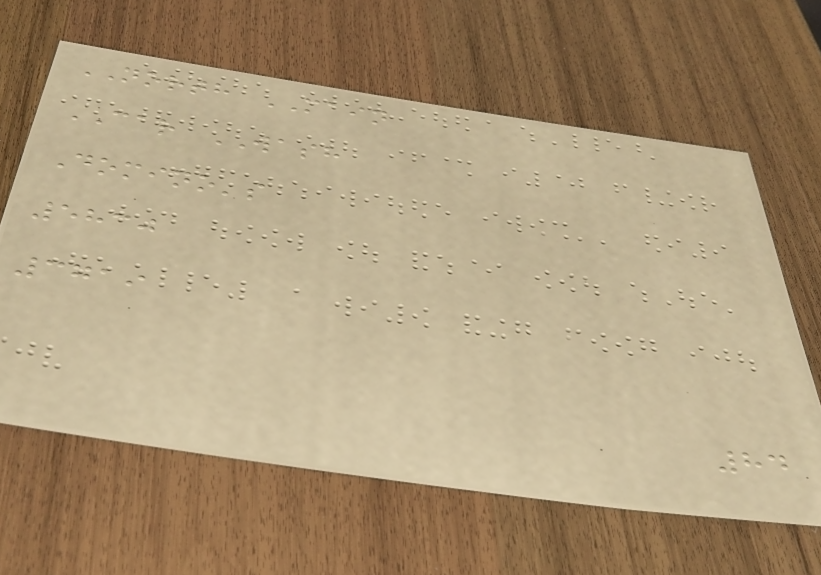NORTH MAIN
CAR WASH
Domino's
5830
3719
84
